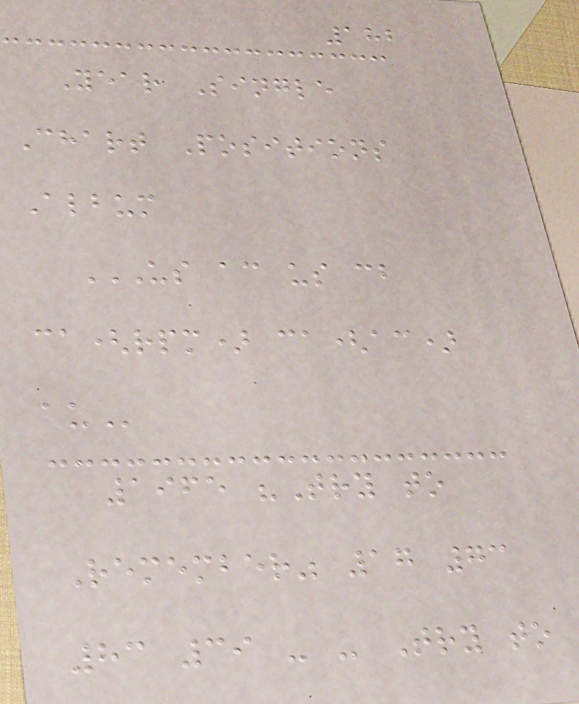182
Year Single
Chart Positions
Album
US AC US CB
CA(RPM) CA(AC)
AU
1965 "Try to
Remember" 17 73
83 39 - - Try to
